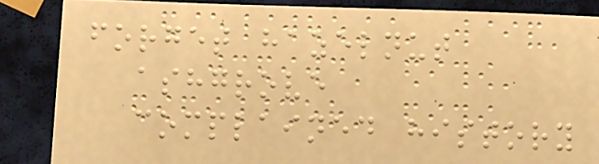forget hazelnut
ashgrove
complained history
